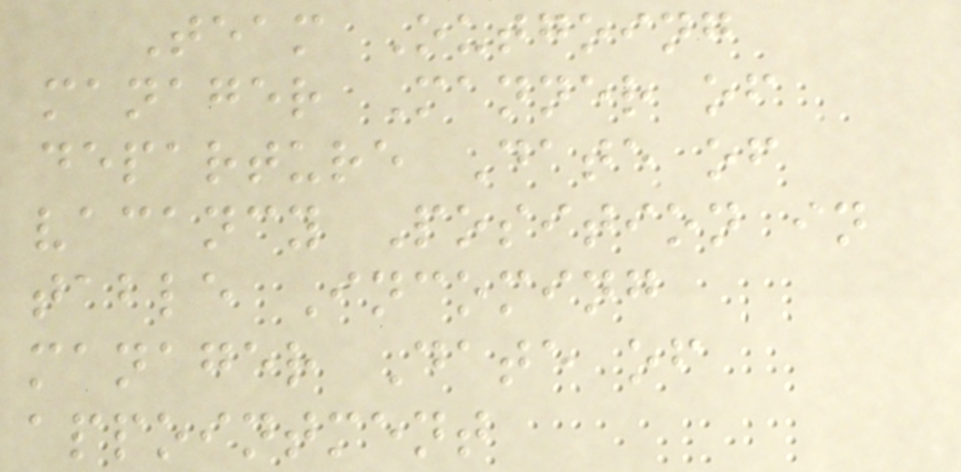Team Outgoing
manager Manner of
departure Date of
vacancy Position in
table Incoming
manager Date of
appointment
